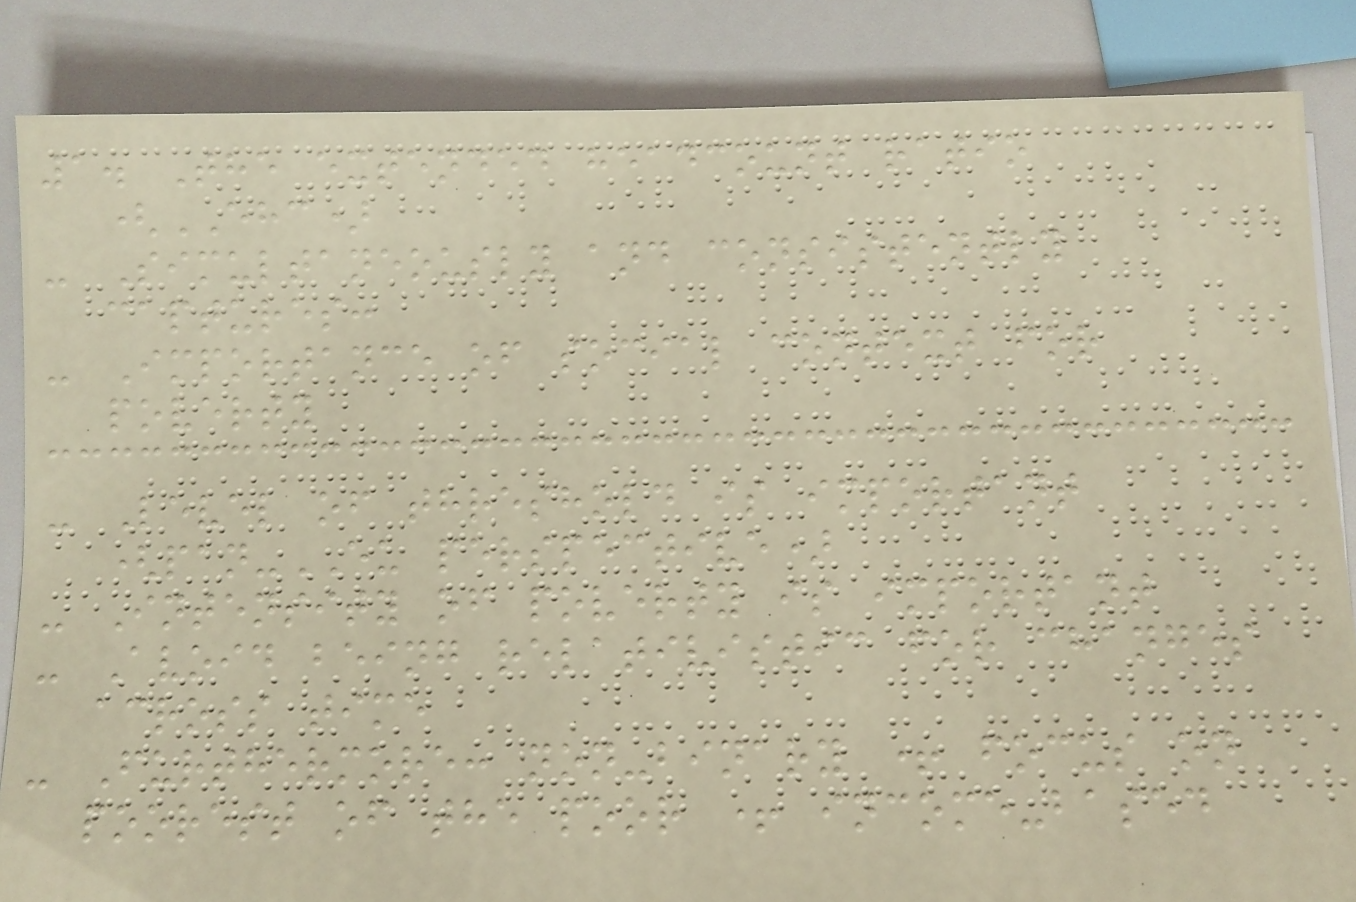1. The extended headcount ratio
(EHC)
- Simultaneously and consistently
captures:
- Importance of social context for
poverty
- Level of threshold is important
(pan-EU perspective)
- Intensity of poverty is important
- Avoid being relativistic for changes
across time
- Furthermore: non-binary + focus on
poorest of the poor + income-based
